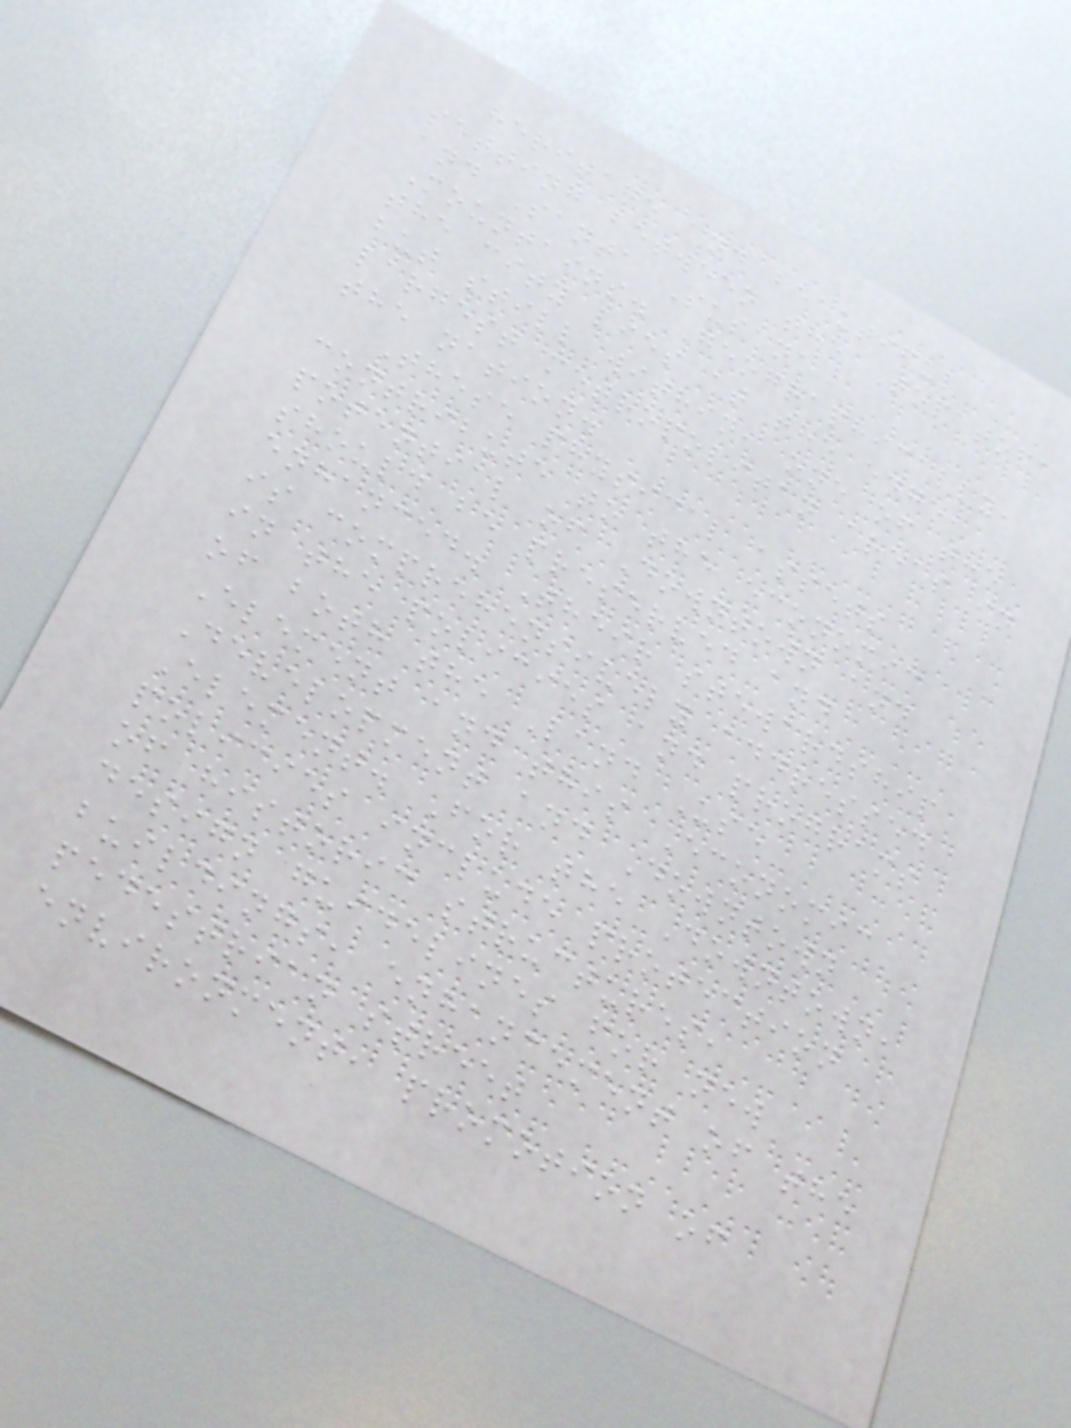heritage and beautiful
setting between the Topatopa
and Santa Susana
Mountains. Geographically,
the city lies at the edge,
but still within, one of the
largest metropolitan areas in
the nation.
These physical assets
contribute to the economic
potential of Downtown and
should be preserved and
enhanced. Their stewardship
is comprehensively addressed
in the policies and programs
of both the Land Use
Element and this Economic
Development and Downtown
Element. For the Downtown,
policies include protection
of historic structures,
design guidelines for new
buildings, enhancement of the
pedestrian street
environment, promotion of
